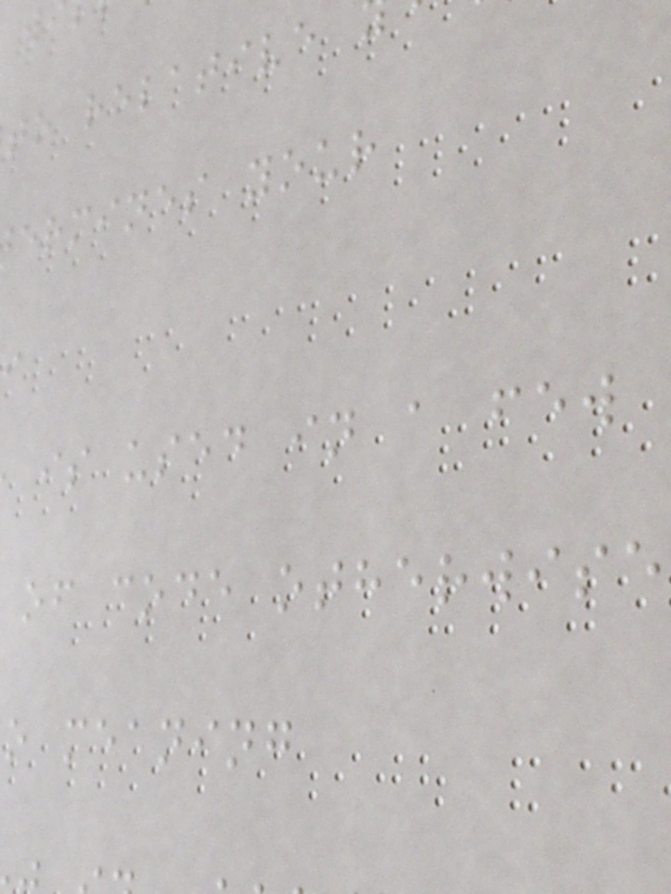to relative
ermines your
is used in a few
of code otherwise
o meaning
